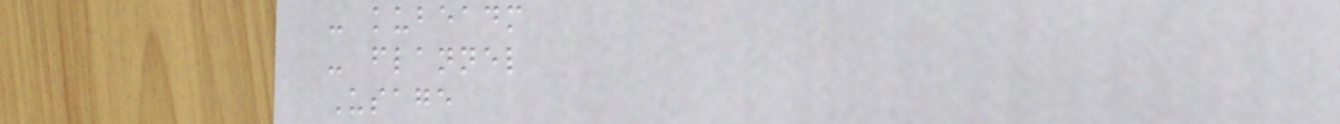- kubeadm
- flannel
Usage
